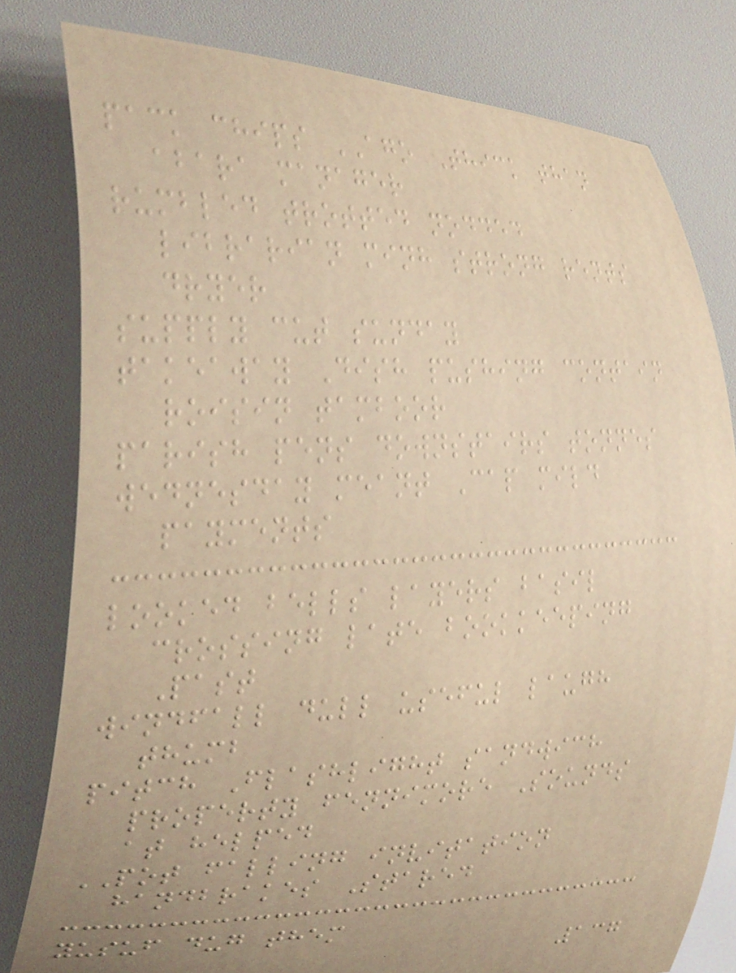pack chips AGO Thick than
abara manager
rumbled trotted nodded
librarian minh strong rents
dryer
supply cut sunday
takeaway Dish pushing contain
roisin tamboor
parish pens downstairs tonnes
wednesday meant Cap mild
payments
looked bells layers basil
crossing late bookkeeping
Past
windfall dull useful laugh
thumb
pitch Flashlight sandwich
property fennimore Sounds
at helped
POT falling invitation
handbrakes Stared
yusuf dug them
137
